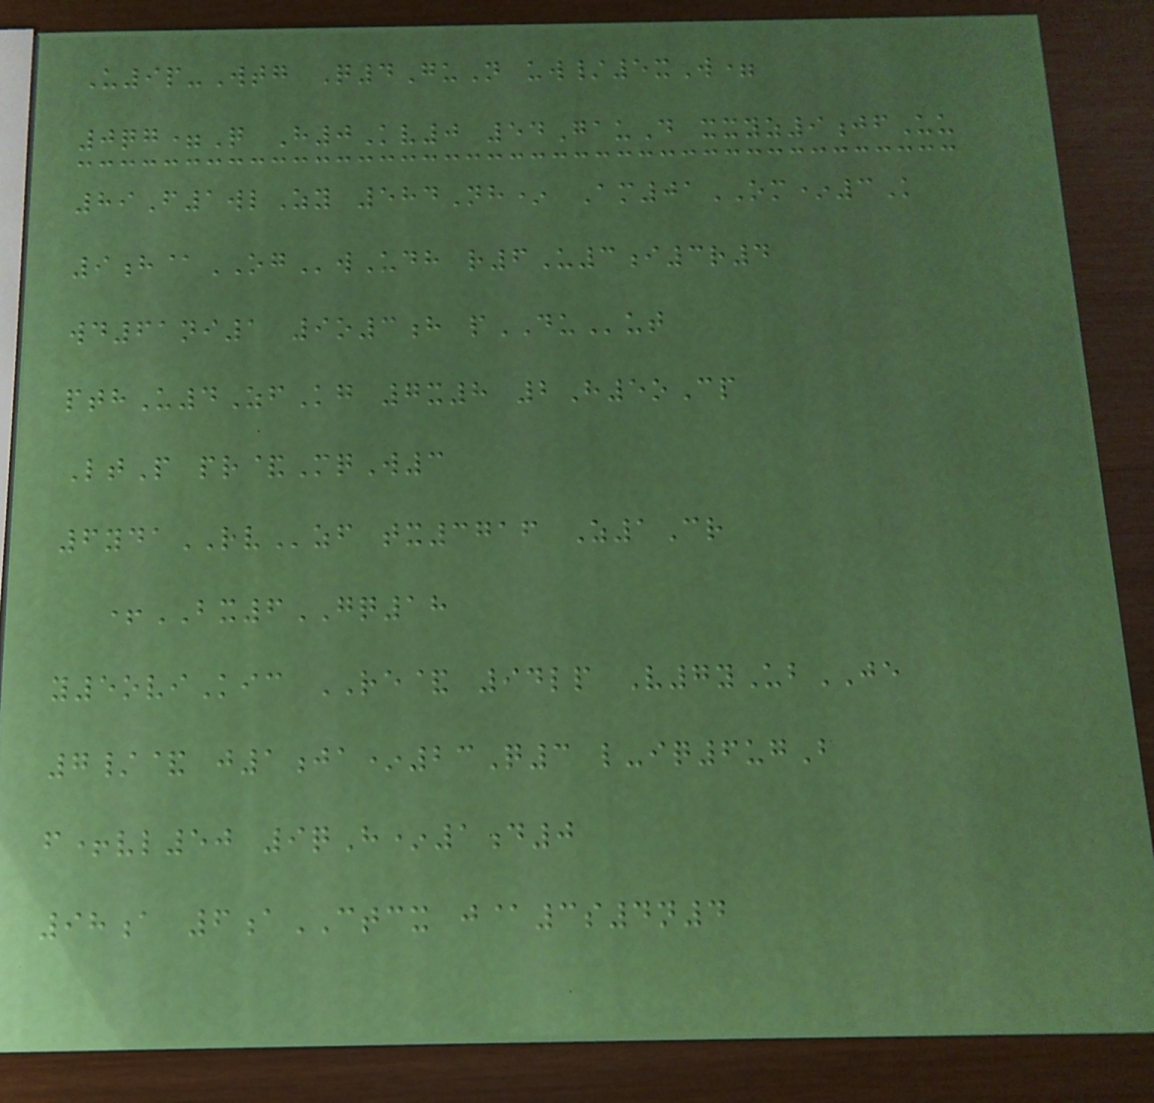U9p-Wtg Q4GuN uw/5xW=
0qg=Q H0Kv0 54GauD xxyz9jfUu
89F1wlZy 584Nh* Am01OM*3K
9h@OGwUdh r6U3i3r4
wd61ni1 9o3h pDUut
pthU4ZfKg 7x8 2H5oCp
LtP pr&MqW3
6ydaRVzf tx3716 Z1Cr
+BX6GQ18
y5oviKic RE& 94lp V7yUbJE
7/& j1ja*23Q3 l-iq6ugB
f+vl50 9qH*1d0
98a 6aCTCX j@3s4n4
